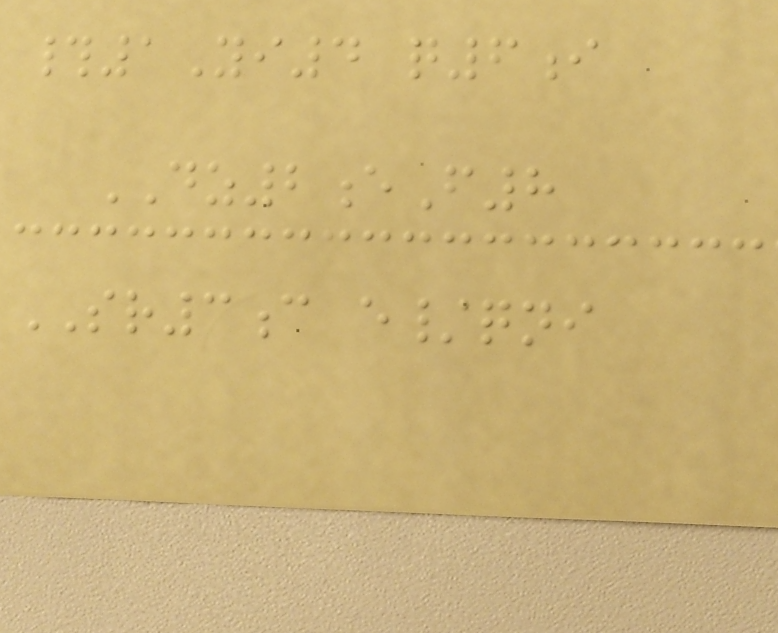#1Yi4 q6i
DZ2eF8
SR3c e/qni
